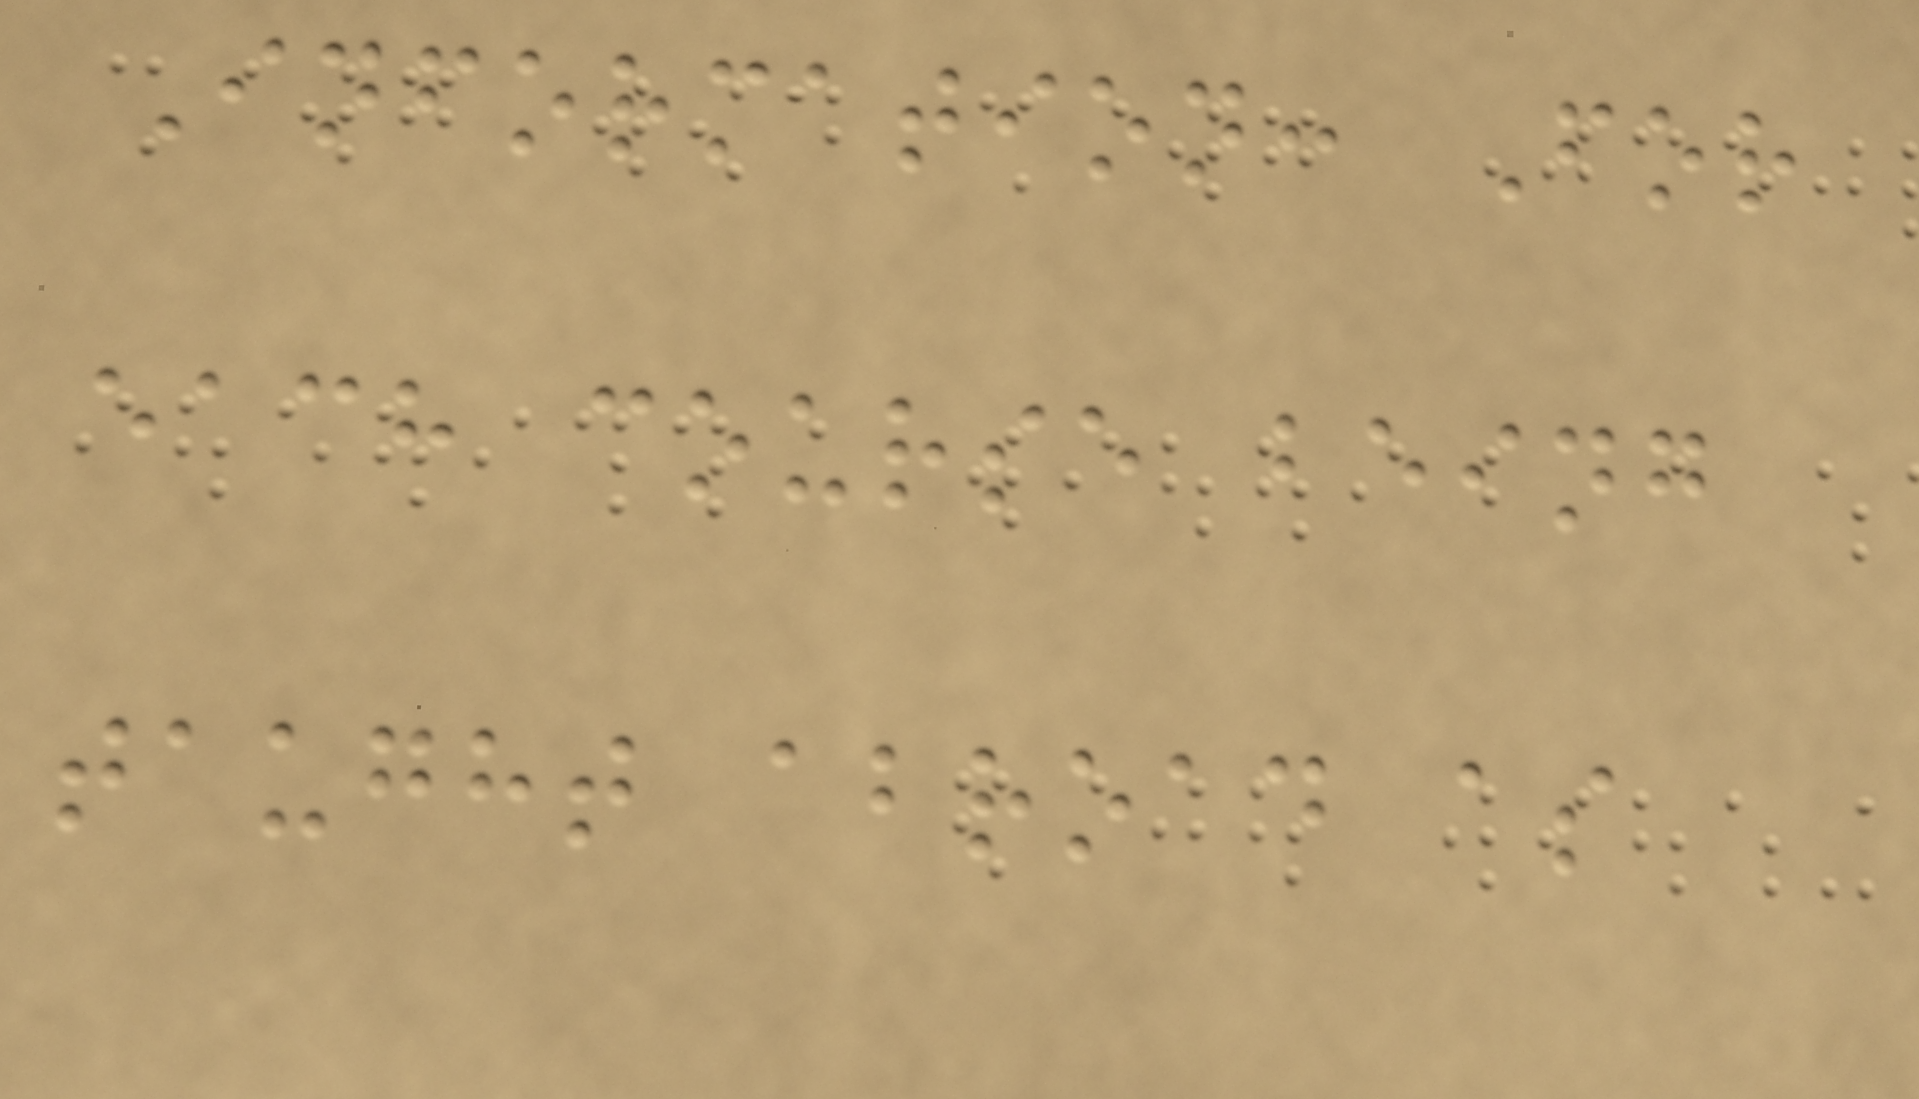Information: For
each course being
taught abroad as
